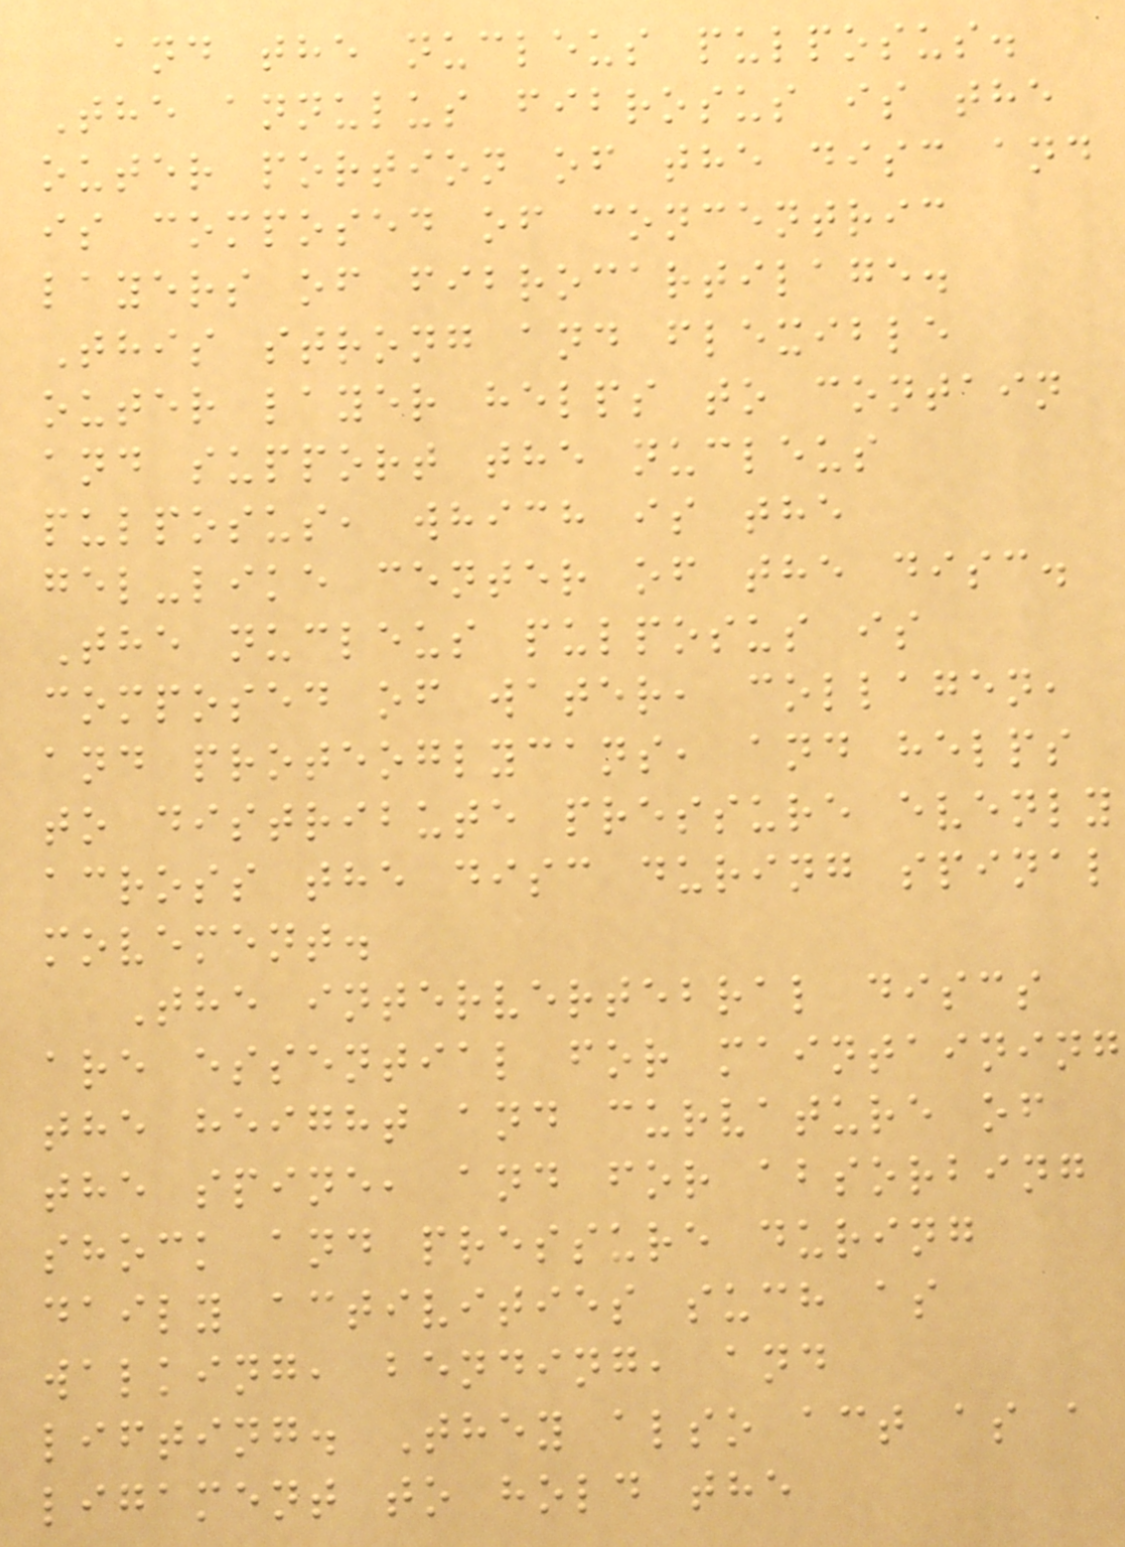and the nucleus pulposus.
The annulus fibrosus is the
outer portion of the disc and
is composed of concentric
layers of fibrocartilage.
This strong and flexible
outer layer helps to contain
and support the nucleus
pulposus, which is the
gel-like center of the disc.
The nucleus pulposus is
composed of water, collagen,
and proteoglycans, and helps
to distribute pressure evenly
across the disc during spinal
movement.
The intervertebral discs
are essential for maintaining
the height and curvature of
the spine, and for absorbing
shock and pressure during
daily activities such as
walking, bending, and
lifting. They also act as a
ligament to hold the
